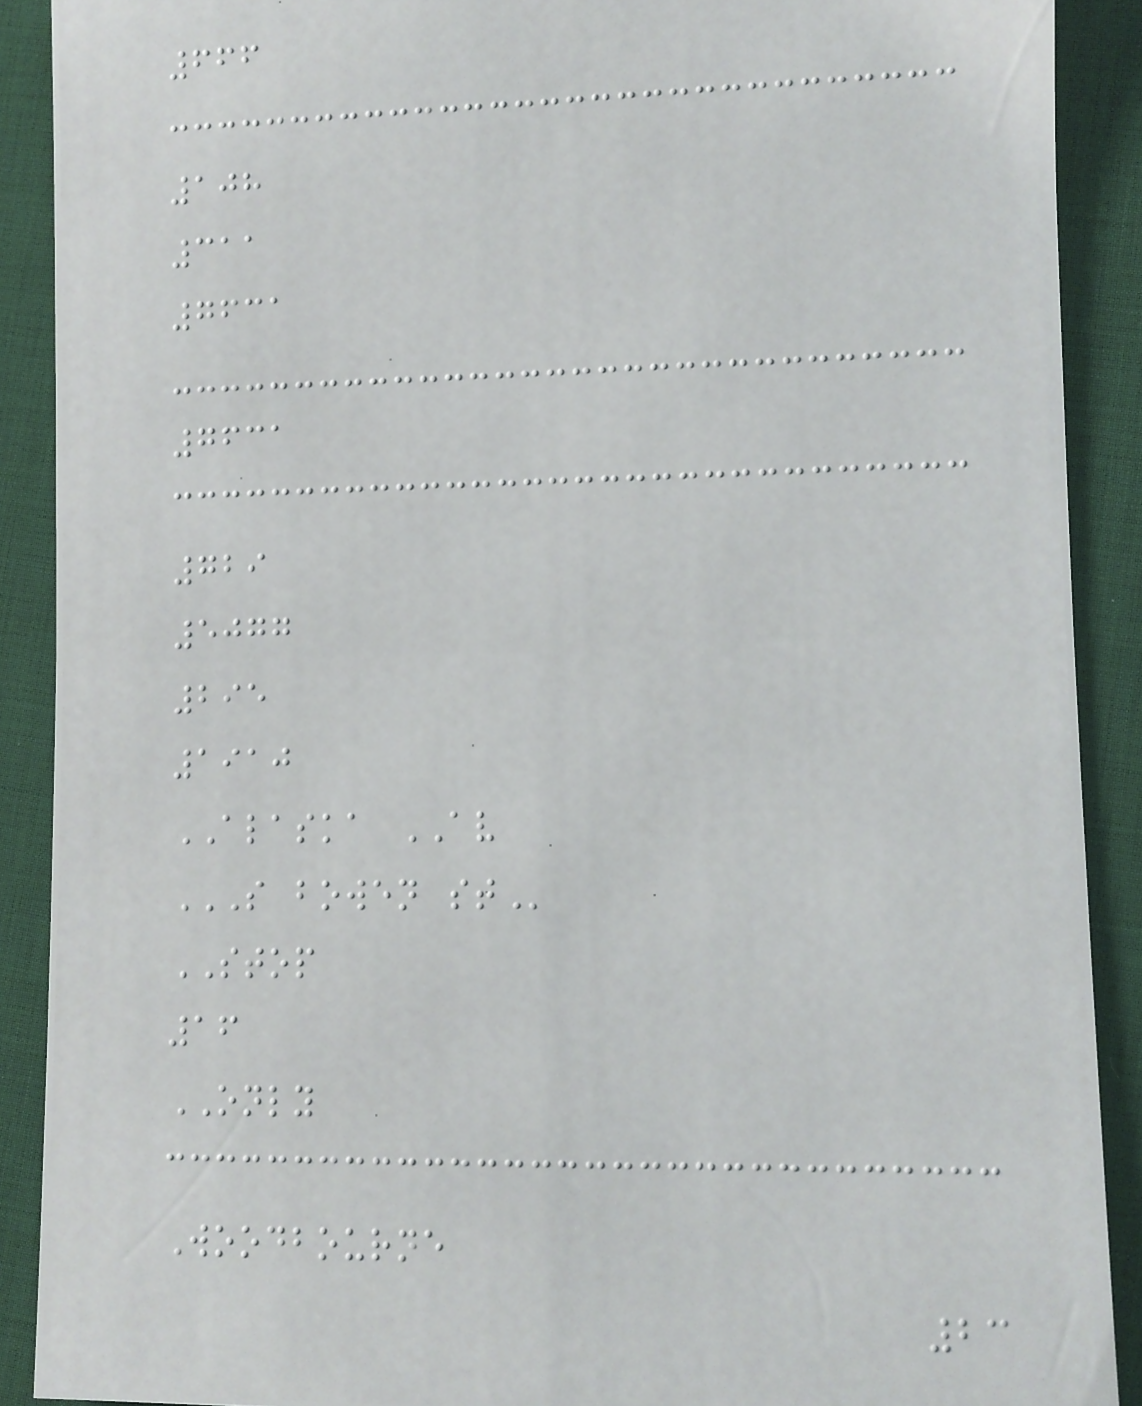666
108
311
7631
7631
729
5077
295
1910
ALASKA AV
S BOWEN ST
STOP
16
ONLY
Woodbourne
23
